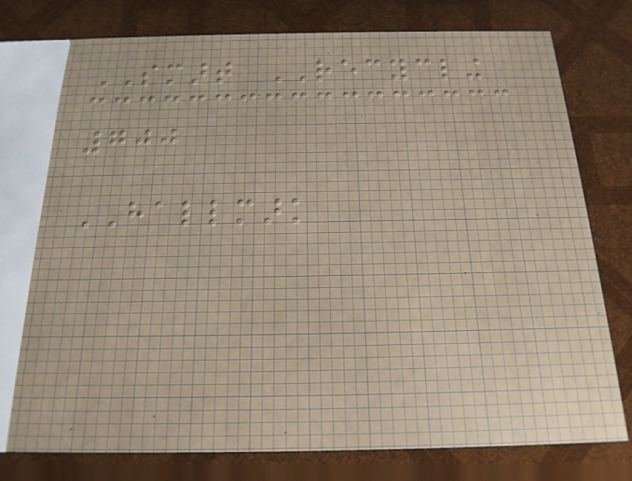SMART RECYCLING
700
HALLMARK
